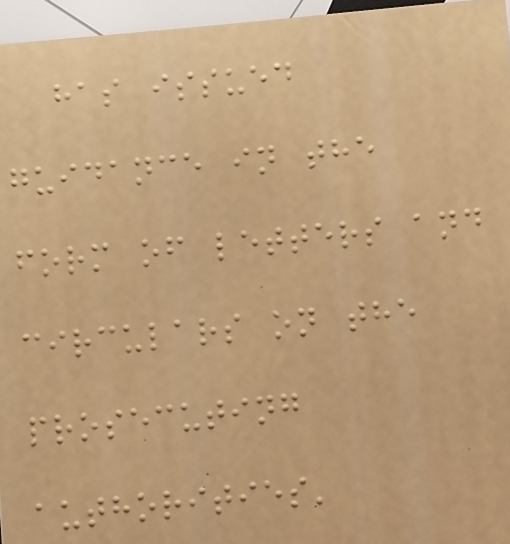has issued
guidance in the
form of letters and
circulars on the
prosecuting
authorities'
